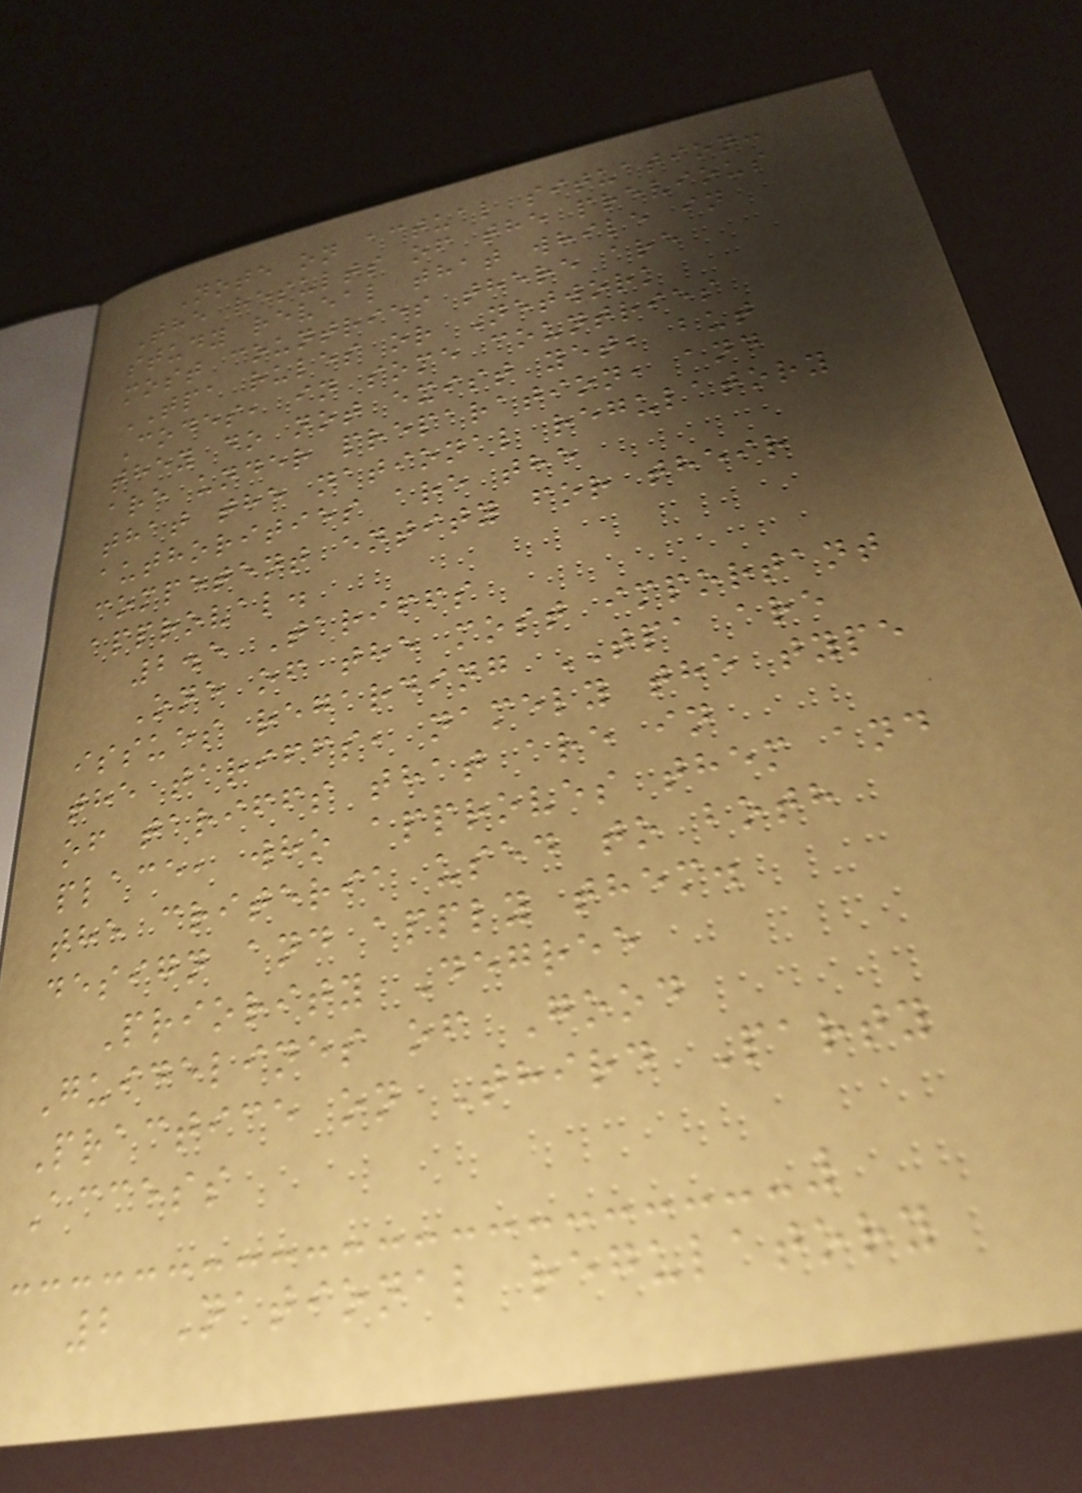Note on actual situation:
The results of the previous
study reveal that while in
most countries there are
TPA rules or Network
Codes, in some countries
they do not exist yet, but
are under preparation, and
that the national regulatory
authorities are the
competent entity for their
approval.
2.5 Tariffs
One of the most important
issues regarding TPA are
the tariffs, namely the type
of tariffs that are in
place, who approves them and
the criteria used to both
design and apply them.
Priority Degree
Guidelines of Good
Practice on Third Party
Access
2 National regulatory
